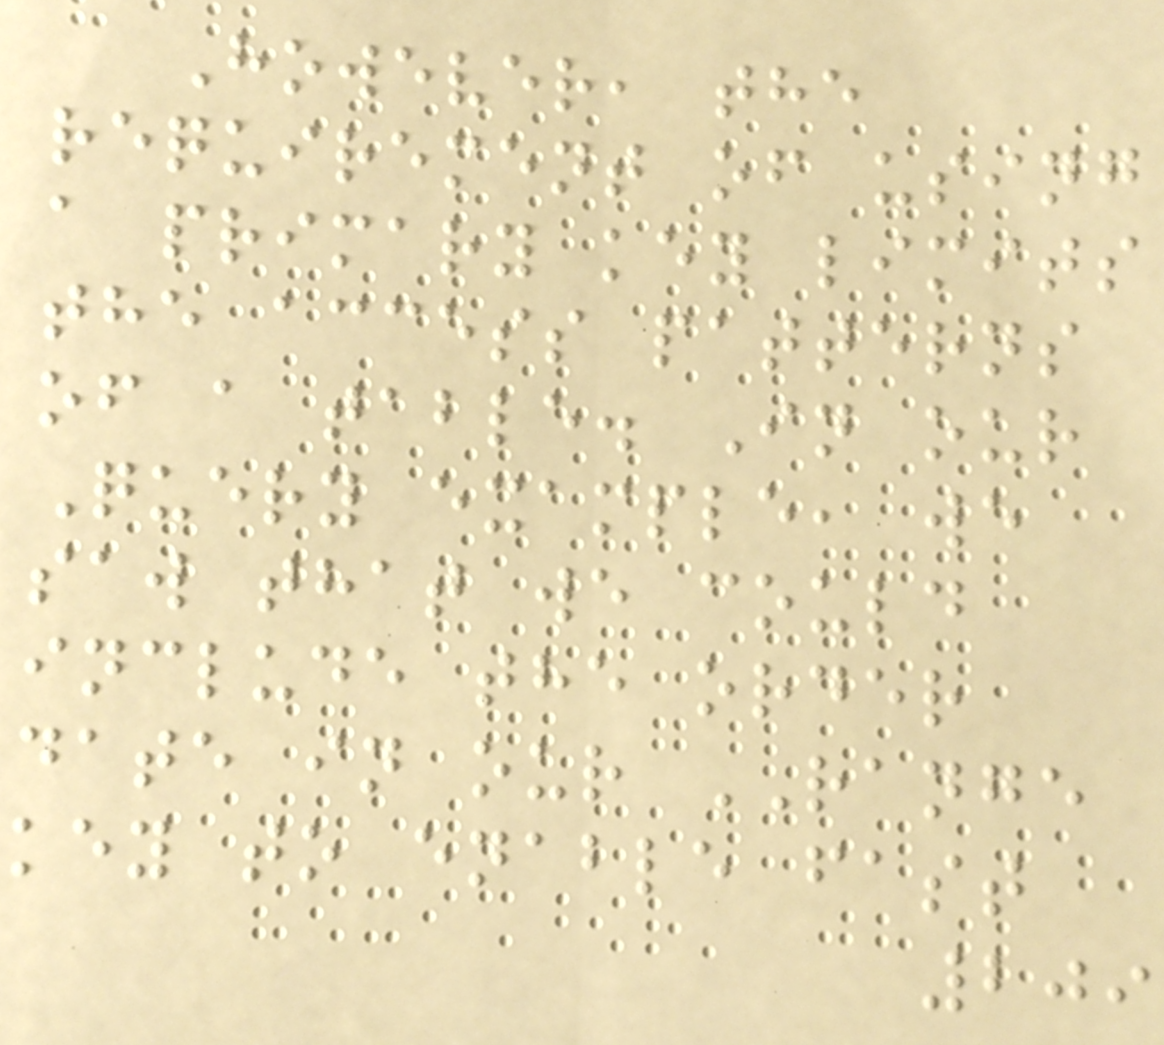However, the
requirement of using
a primary key limits
the access patterns
of a table. In our
Query example, we
saw that we could
include the order
date in our RANGE
key to enable fast
209
